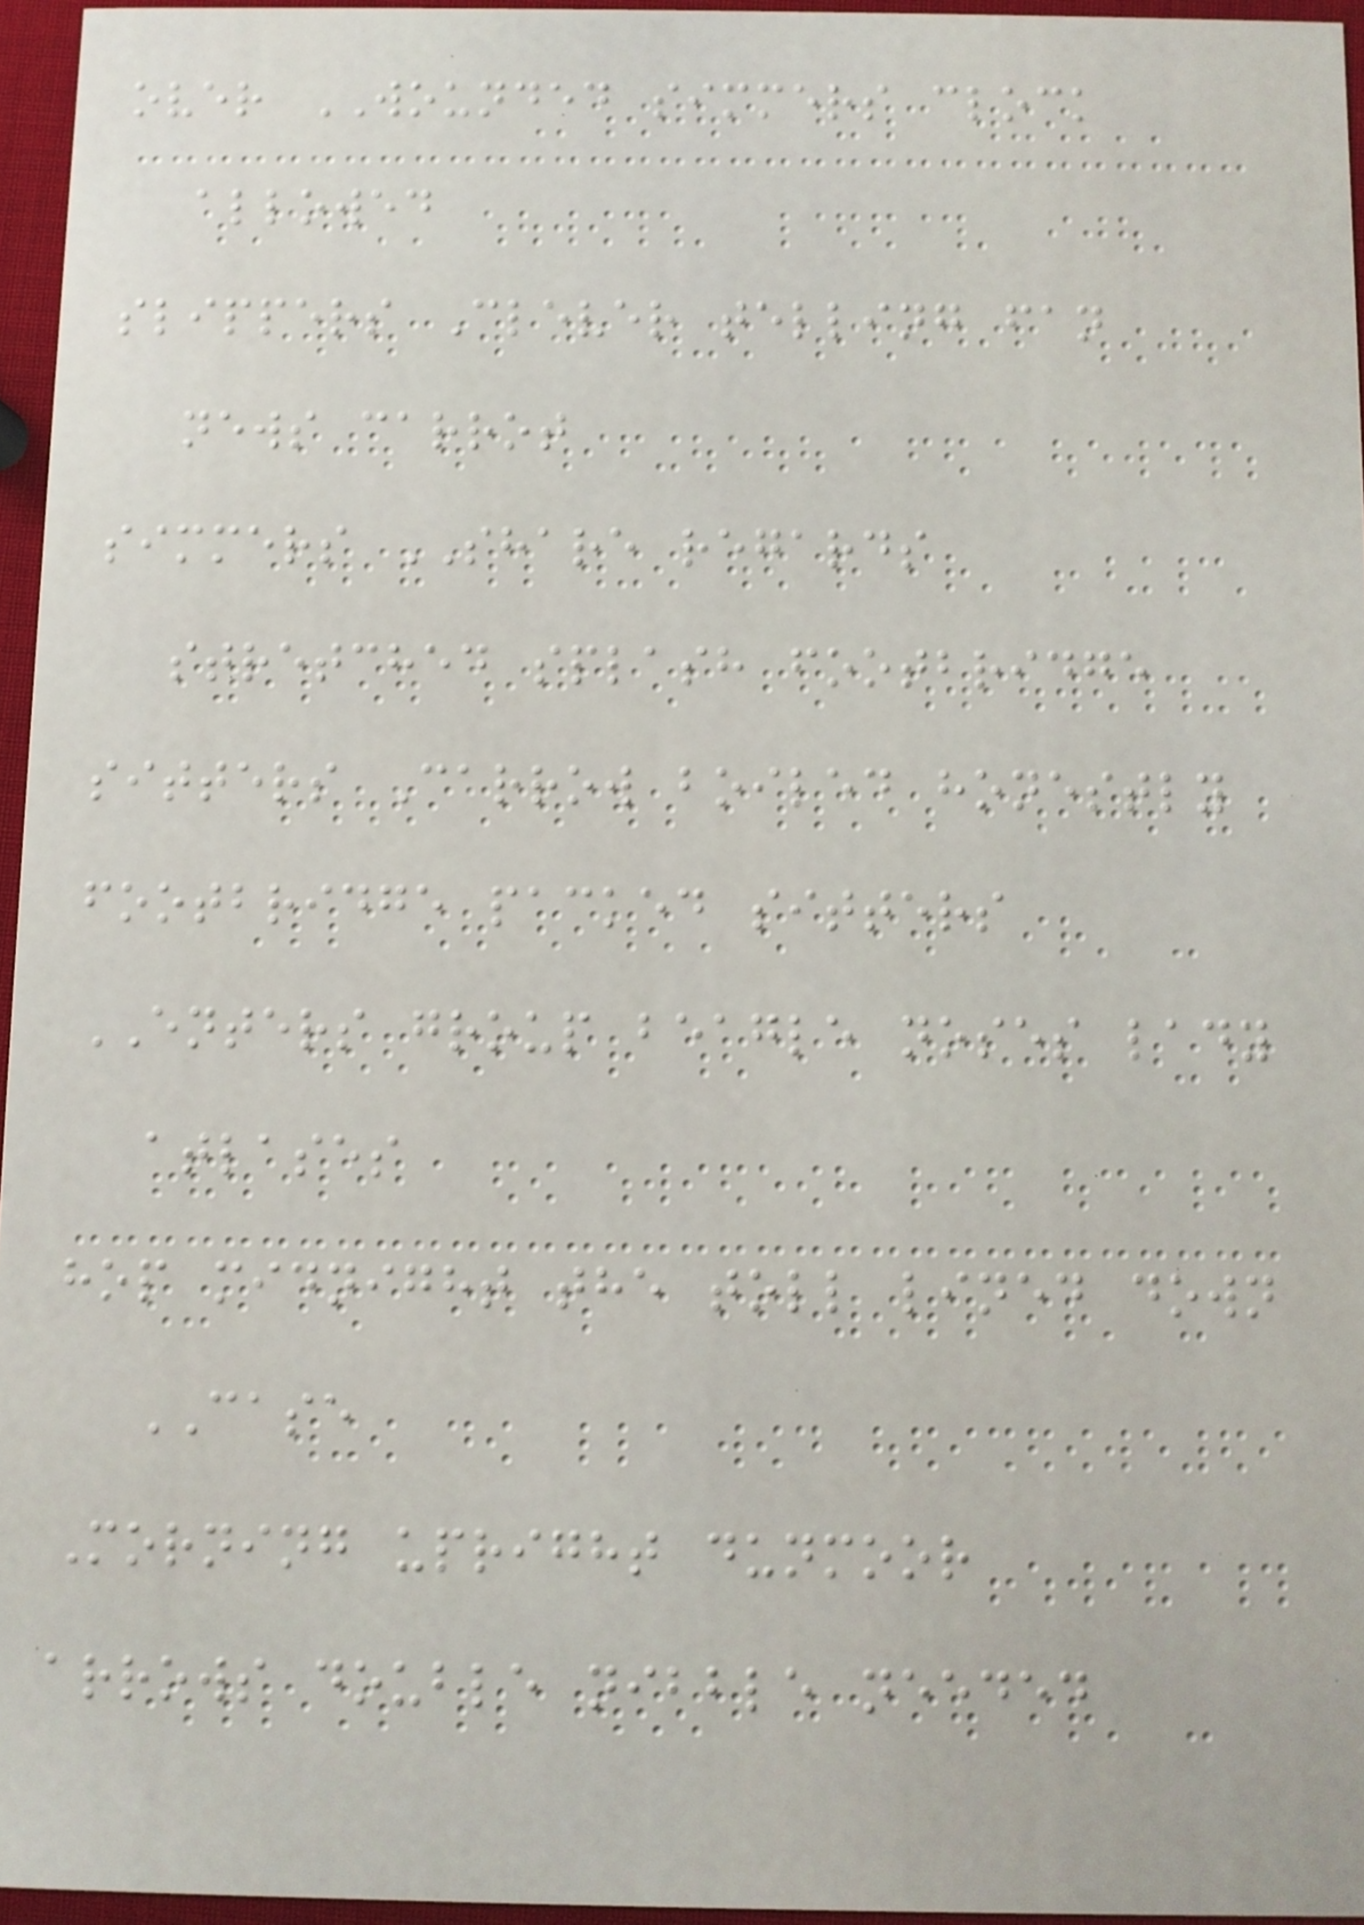over WOUNDED simmers clock
allowed
slippers Clever telling fan
news carrot
simmers SHARE regards
stretched splash footbridge
sitters Carrow boiled honestly
footbridge packed sitters
ENTERS group beagle noses lady
atlases
hop midnight the toll lined down
CASE
Morning upright dunmoor
arrows double nibble needed
